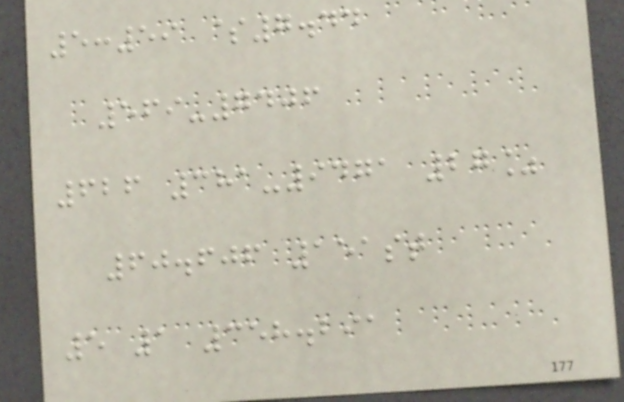5:59 $7.44
569-7406
626 381-9471 27%
60.606 151st
5 1 358.291
